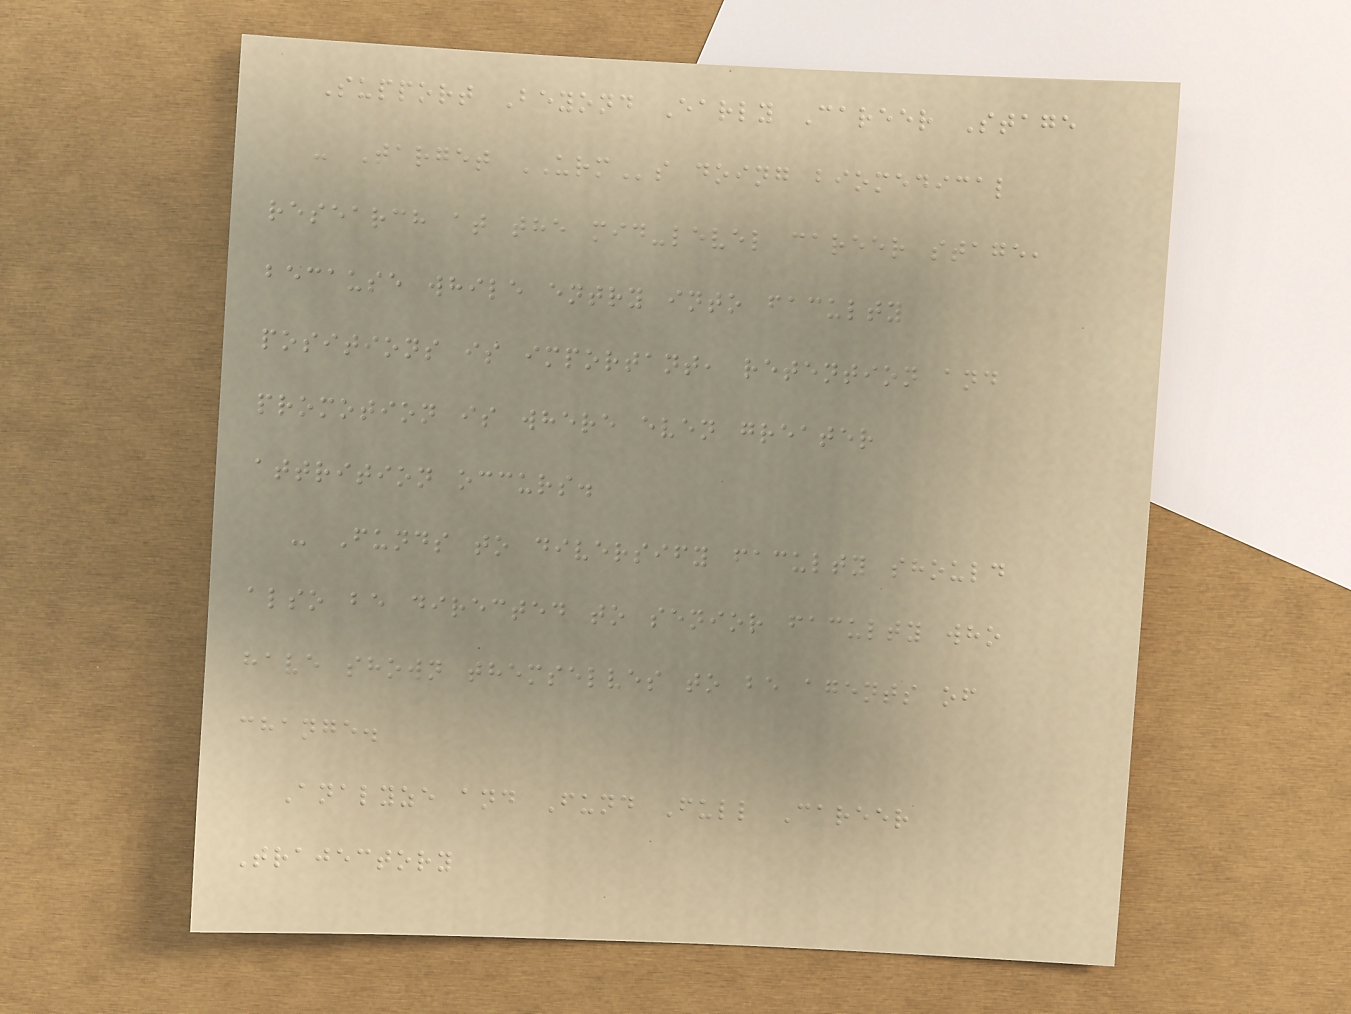Support Beyond Early Career Stage
- Target URMs doing biomedical
research at the mid-level career stage,
because while entry into faculty
positions is important, retention and
promotion is where even greater
attrition occurs.
- Funds to diversify faculty should
also be directed to senior faculty who
have shown themselves to be agents of
change.
Analyze and Fund Full Career
Trajectory
